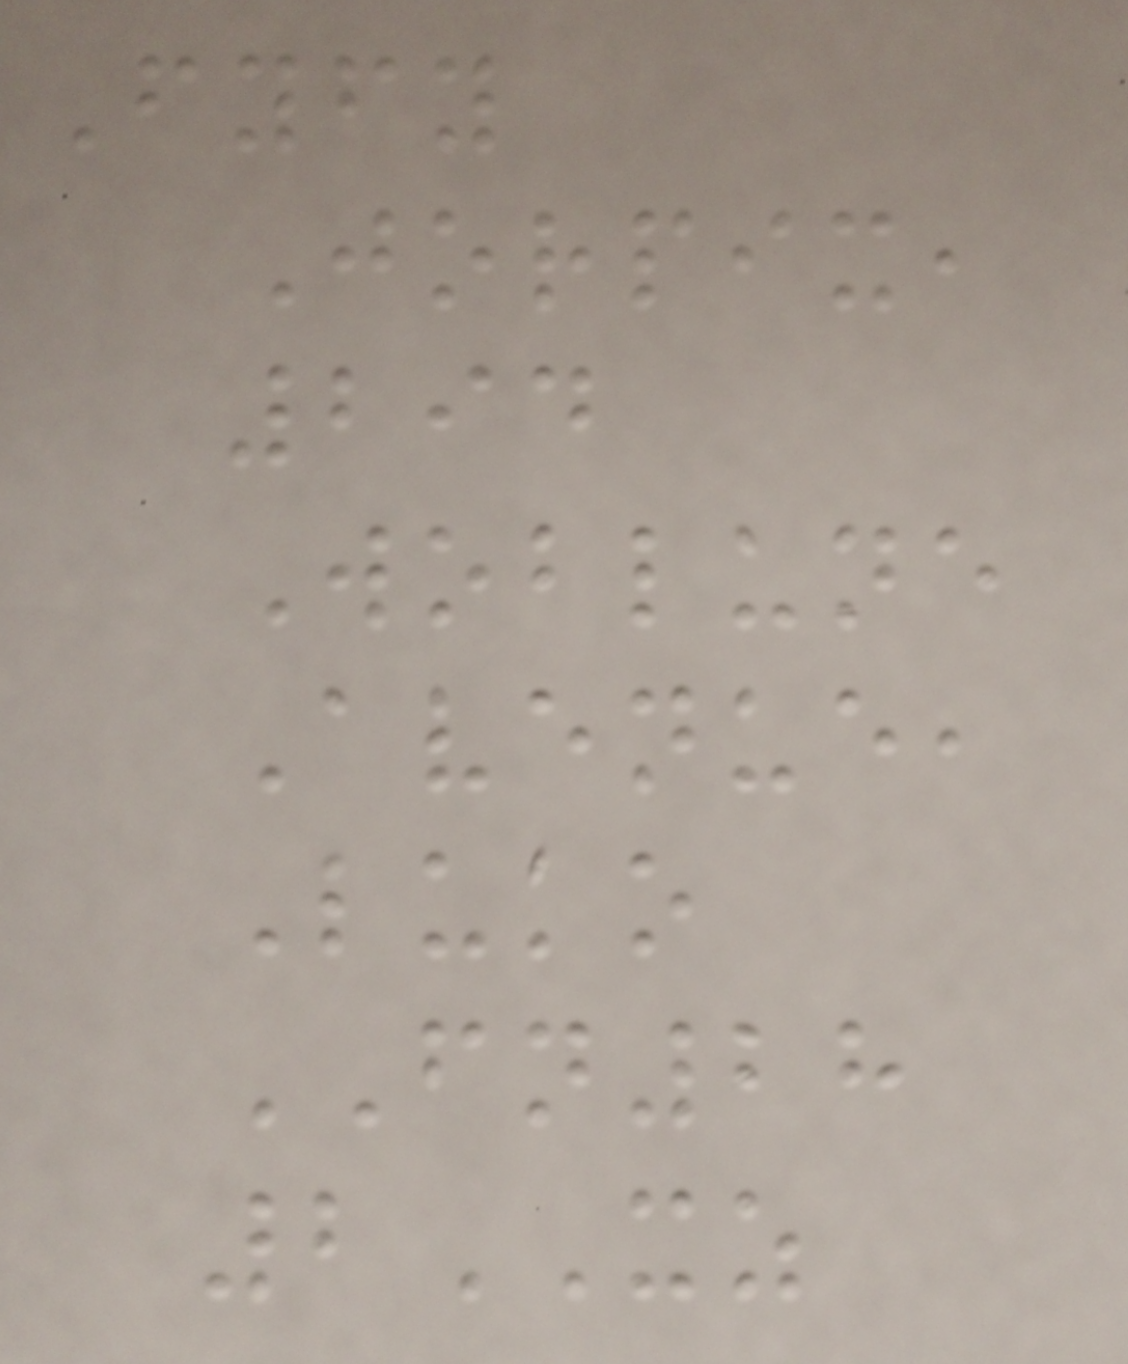Fyfy
Jorpix,
294
Woblune
Avenue,
Luko
FN28
2XZ
